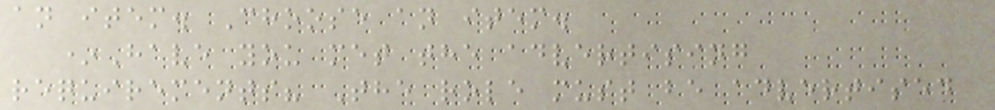an item. Choose an item.
*Have you met the advertising
requirements? The role must be advertised
